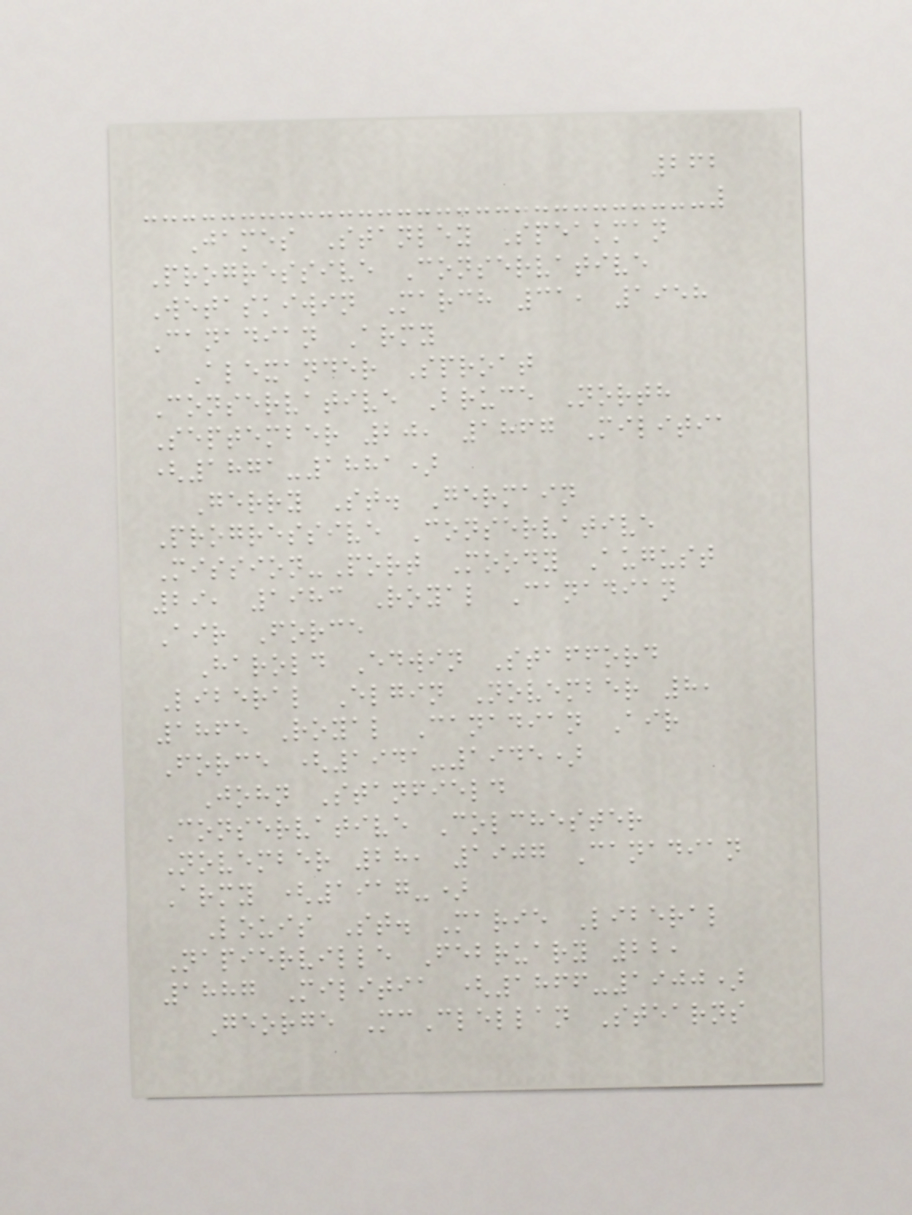262
James Stanley Speakman
Progressive Conservative
Wetaskiwin March 31, 1958
Canadian Army
Alexander Sproat
Conservative Bruce North
September 20, 1867 Militia
(1871-1881)
Gerry St. Germain
Progressive Conservative
Mission-Port Moody August
29, 1983 Royal Canadian
Air Force
Harold Edwin Stafford
Liberal Elgin November 8,
1865 Royal Canadian Air
Force (1941-1945)
John Stanfield
Conservative Colchester
November 28, 1907 Canadian
Army (1917-)
Louis St. Marie Liberal
Napierville February 22,
1887 Militia (1866-1900)
George McClellan Stearns
